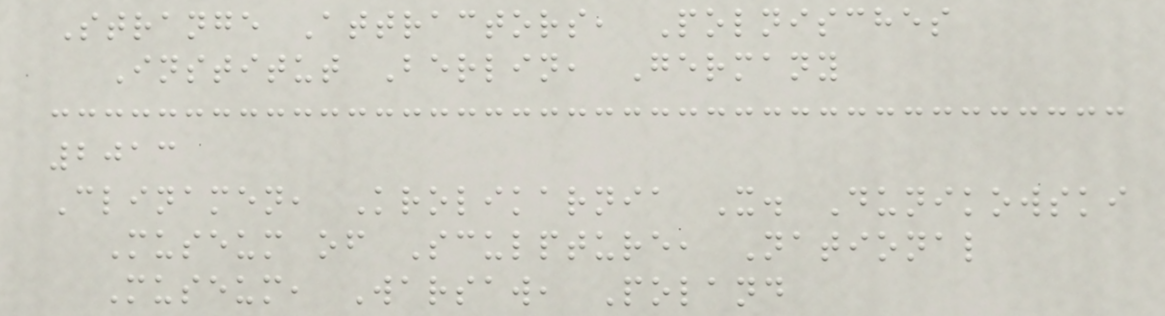Strange Attractors, Polnisches
Institut Berlin, Germany
2013
Clinamen, Krolikarnia X. Dunikowski
Museum of Sculpture, National
Museum, Warsaw, Poland
